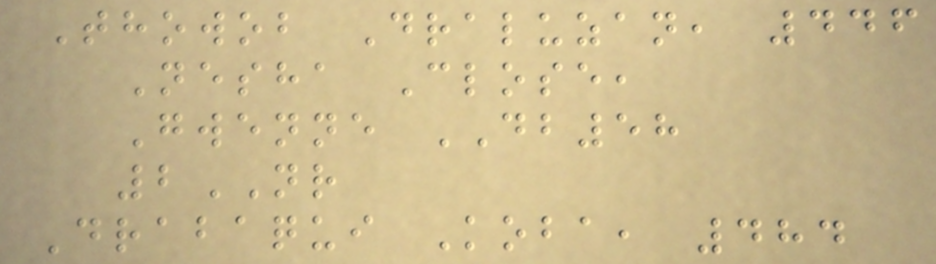Thowob Draluzan, 446
Nesha Close,
Gwenne DB58
2NR
Drabaqui Koba, 484
